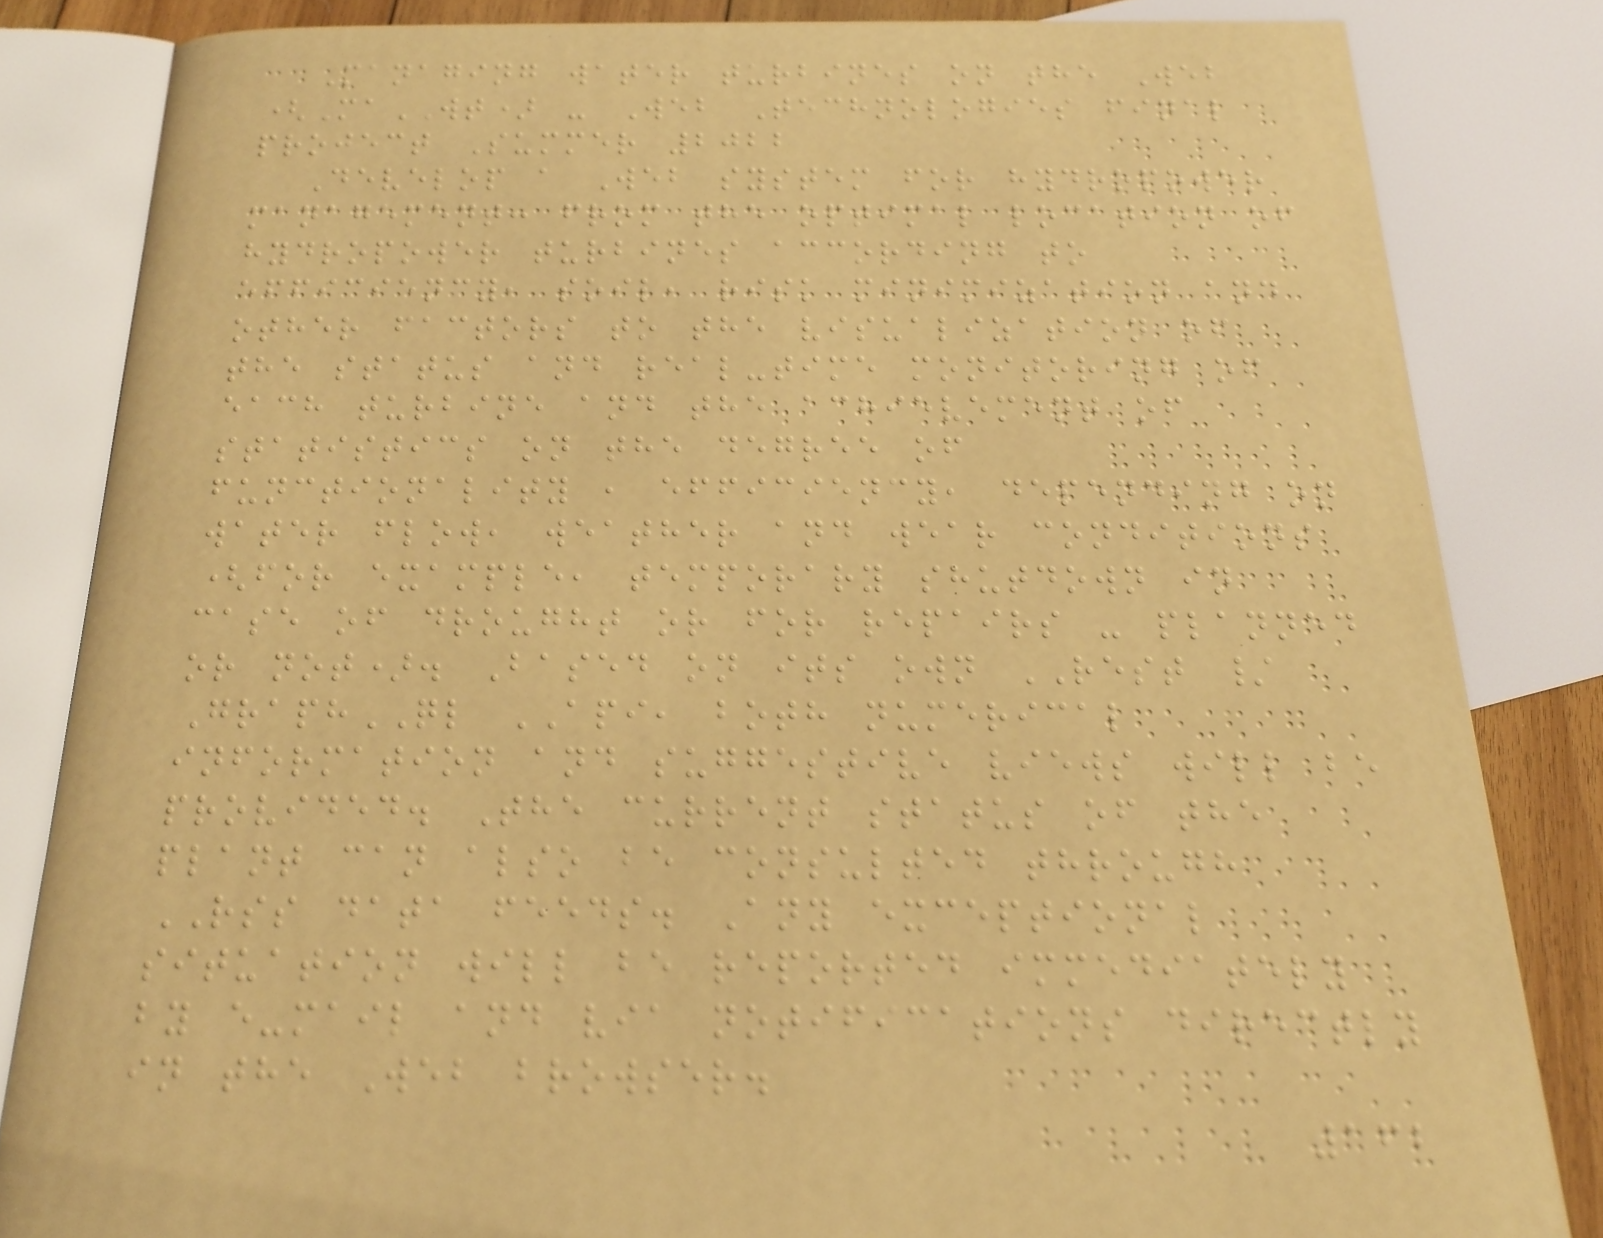Managing water turbines on the Web
(MaWT) - Web Technologies final
project Summer 2022
Develop a Web system for hydropower
management: from the optimal location of
hydropower turbines according to
efficiency, soil, risk minimization and
other factors to the visualization of
the status and real-time monitoring of
each turbine and the achievement of
statistics on the degree of
functionality , efficiency, depending on
water flow, weather and wear conditions
(for example, temporary shutdown in
case of drought or for repairs - planned
or not). Based on its own REST /
GraphQL API, both numerical
information and suggestive views will be
provided. The current status of the
plant can also be consulted through
RSS data feeds. Any exceptional
situation will be reported immediately
by e-mail and via notifications directly
in the Web browser.
162
